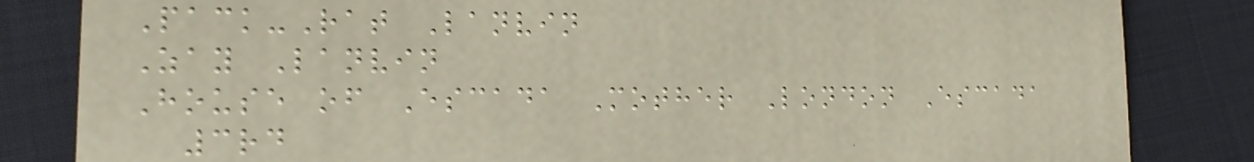Pack-Rat Lanvin
Zay Lanvin
House of Escada Mother London Escada
3rd
